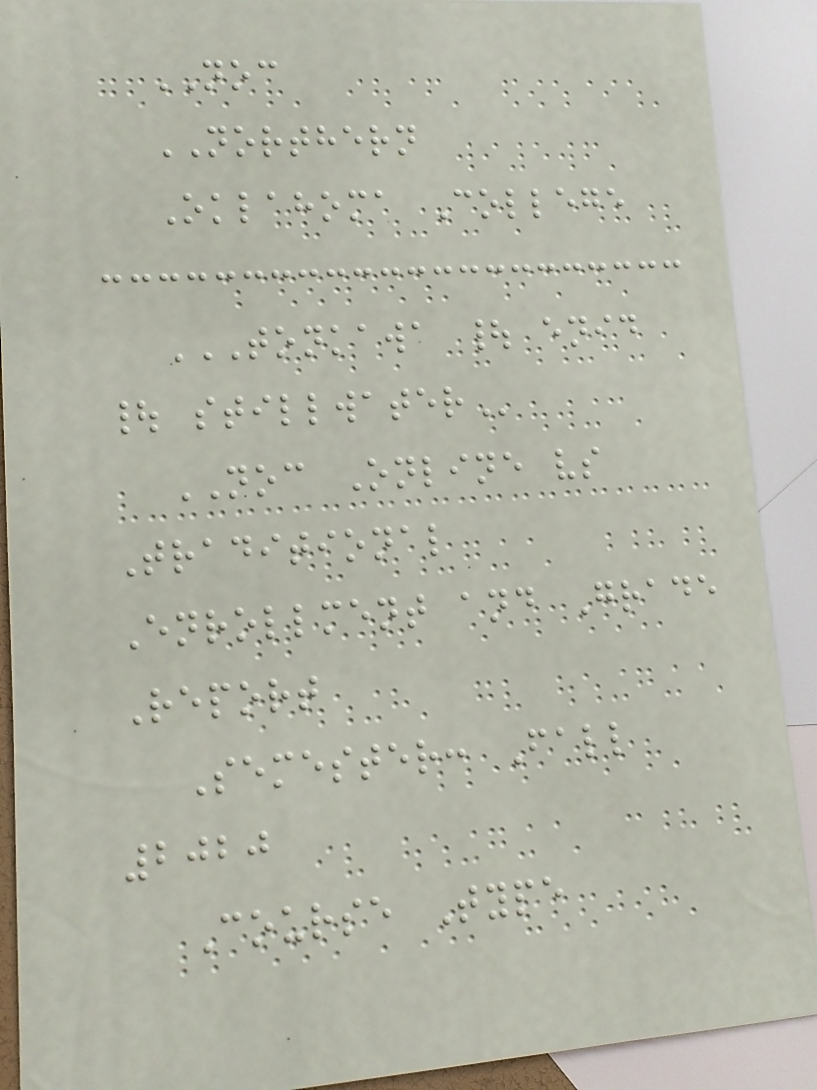NOC
NORTHERN
Oklahoma College
TONKAWA | ENID
| STILLWATER
NOC Online vs
Traditional
Enrollment and Grade
Report
Semester: Fall
2020
Course Type
